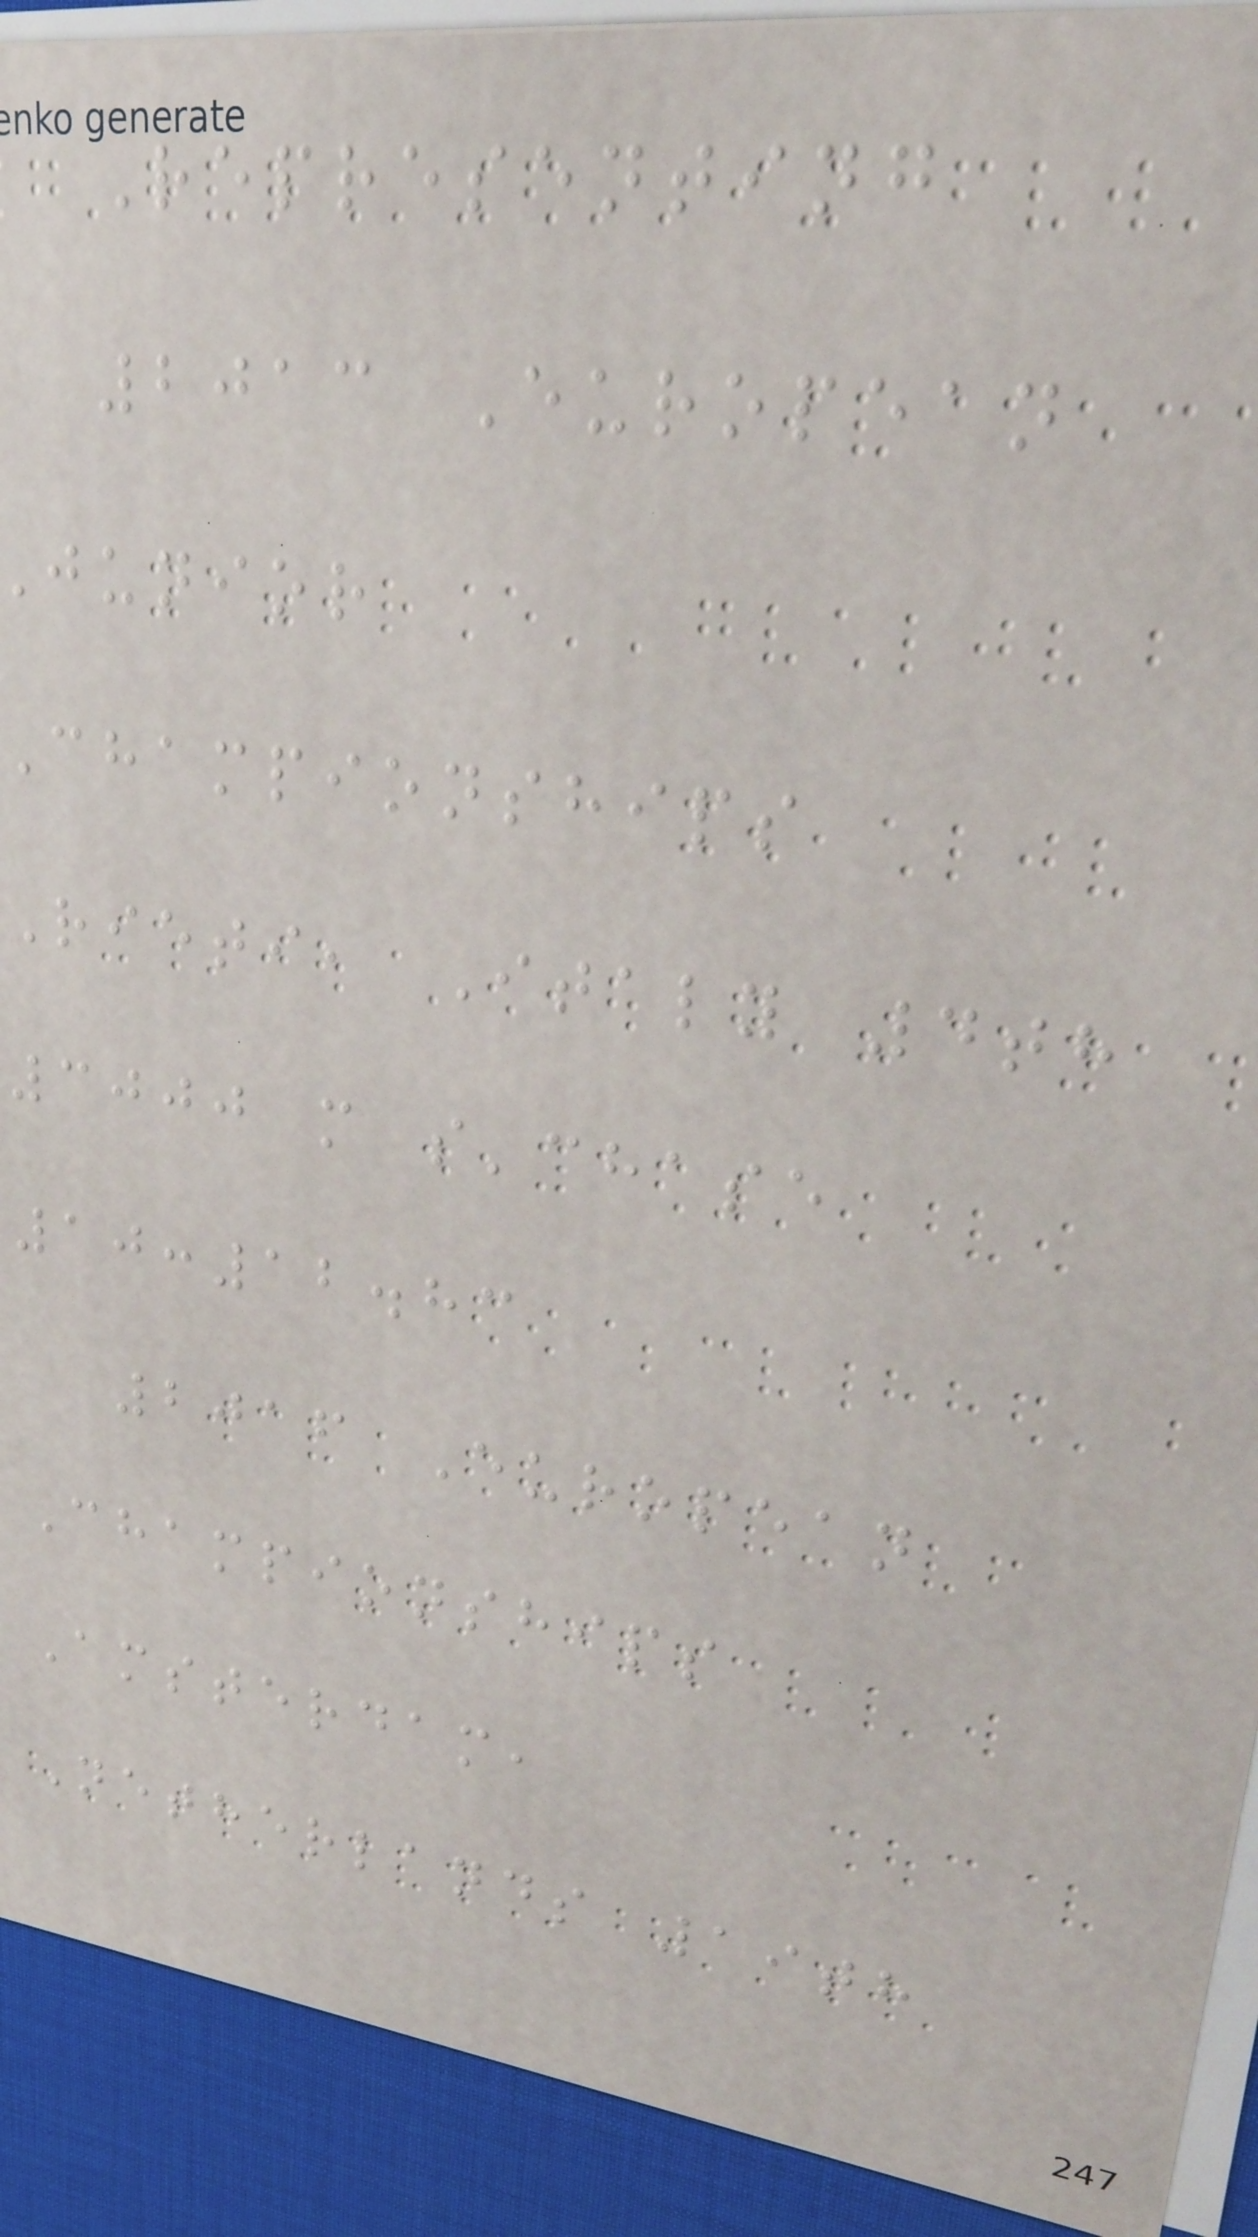Representing
2013 European
junior
championships
Rieti, Italy 4th
3000 m s'chase
10:12.83
2016 European
Championships
Amsterdam,
Netherlands 19th
